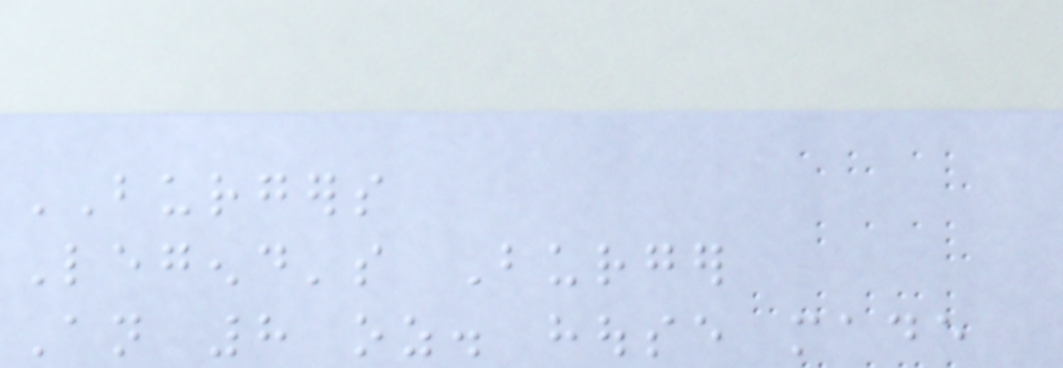BURGERS
Legend's Burger
An 8 oz. house made
